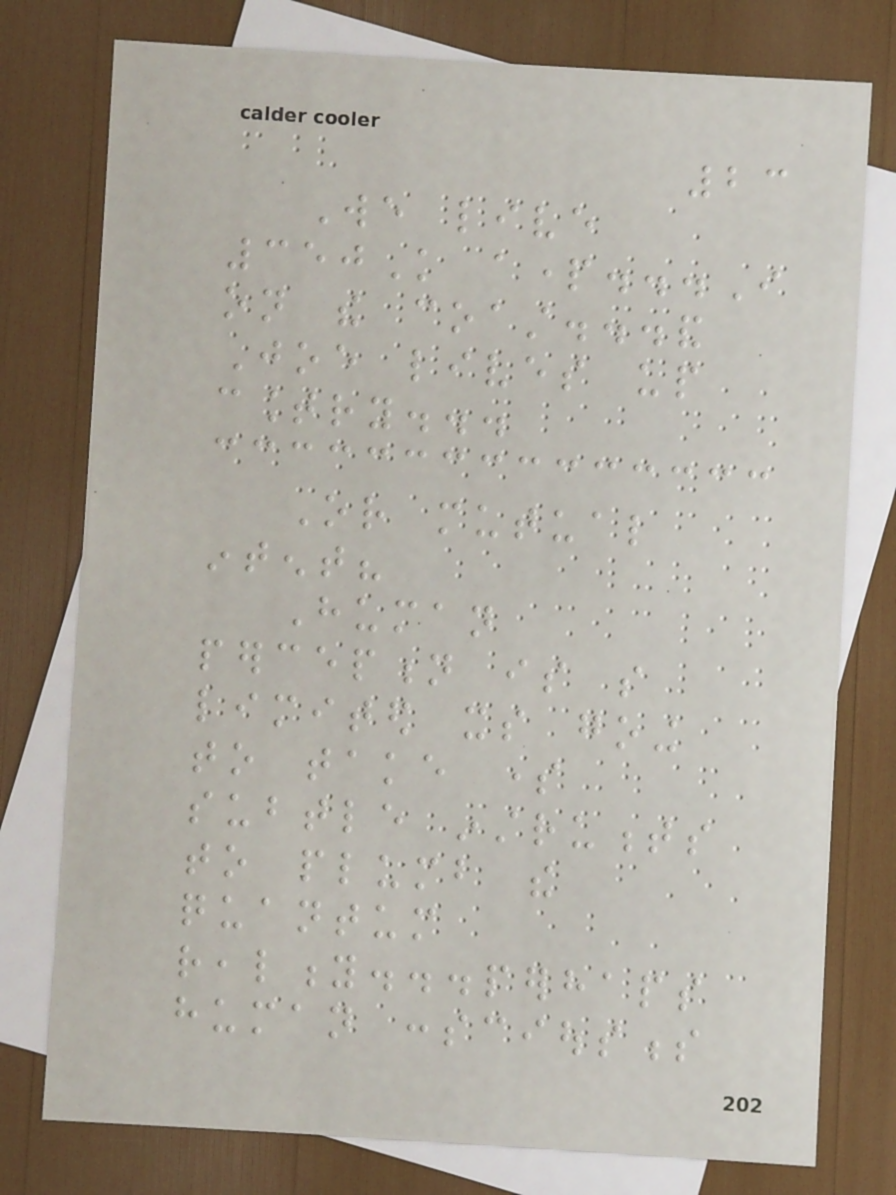23
We live
350K apart...I
on the coast...and
Joe lives up
country...
Or mutual
intent?
Human
perception is so
limited its going
to take some
subtle instruments
to plumb the
quantum
reality...perhaps
human consciousness
